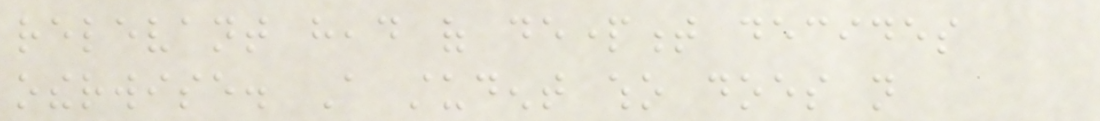relevant head of department decides
otherwise. A student who does not
